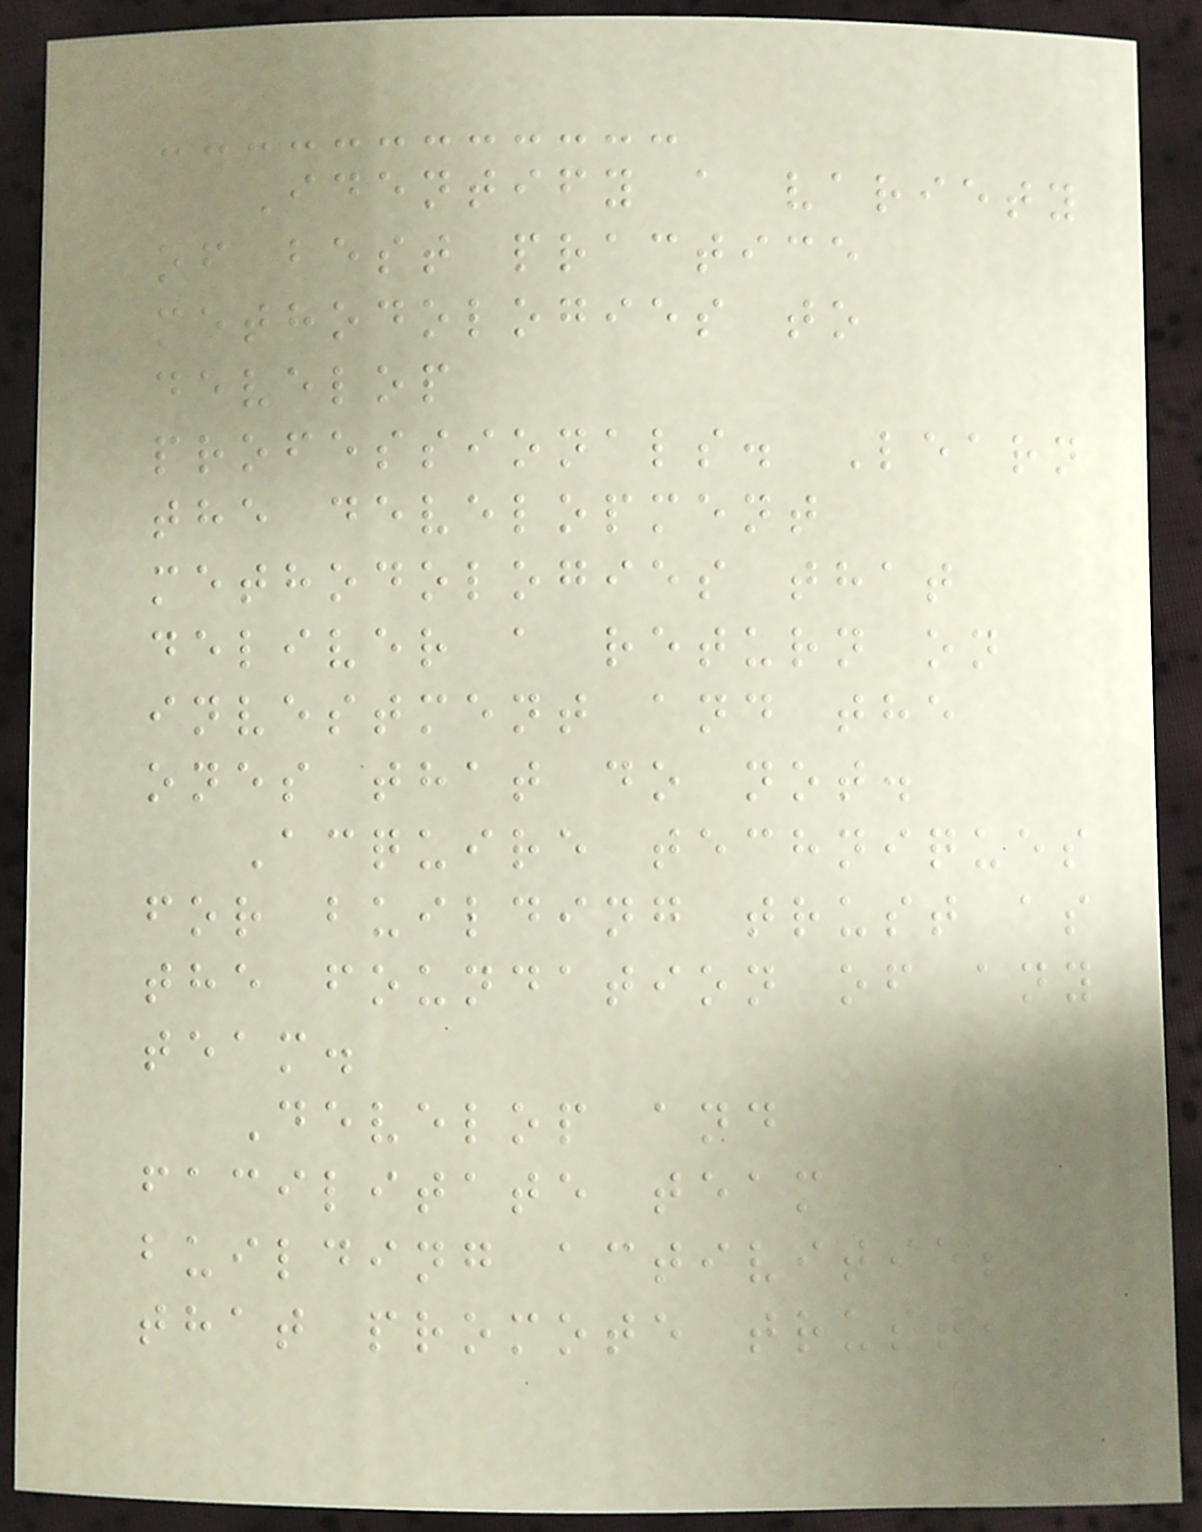Identify a variety
of best practice
methodologies to
develop
professionals. Learn
the development
methodologies that
deliver a return on
investment and the
ones that do not.
Acquire techniques
for building trust as
the foundation of any
team.
Develop and
facilitate team
building activities
that promote trust,
